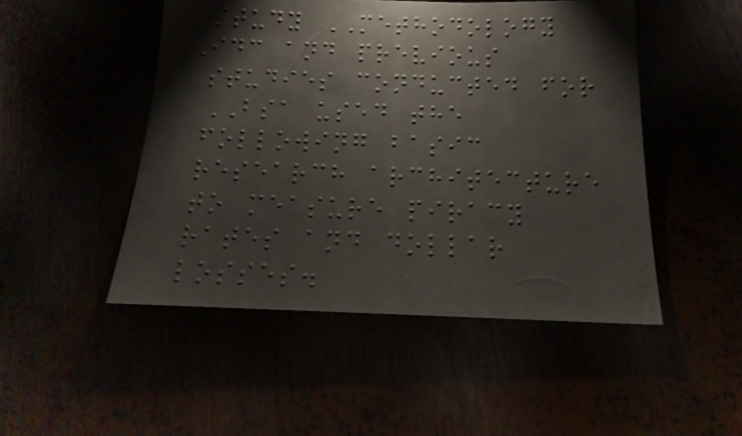STUDY METHODOLOGY
IDC and previous
studies conducted for
BSA used the
following basic
research architecture
to measure piracy
rates and dollar
losses.
